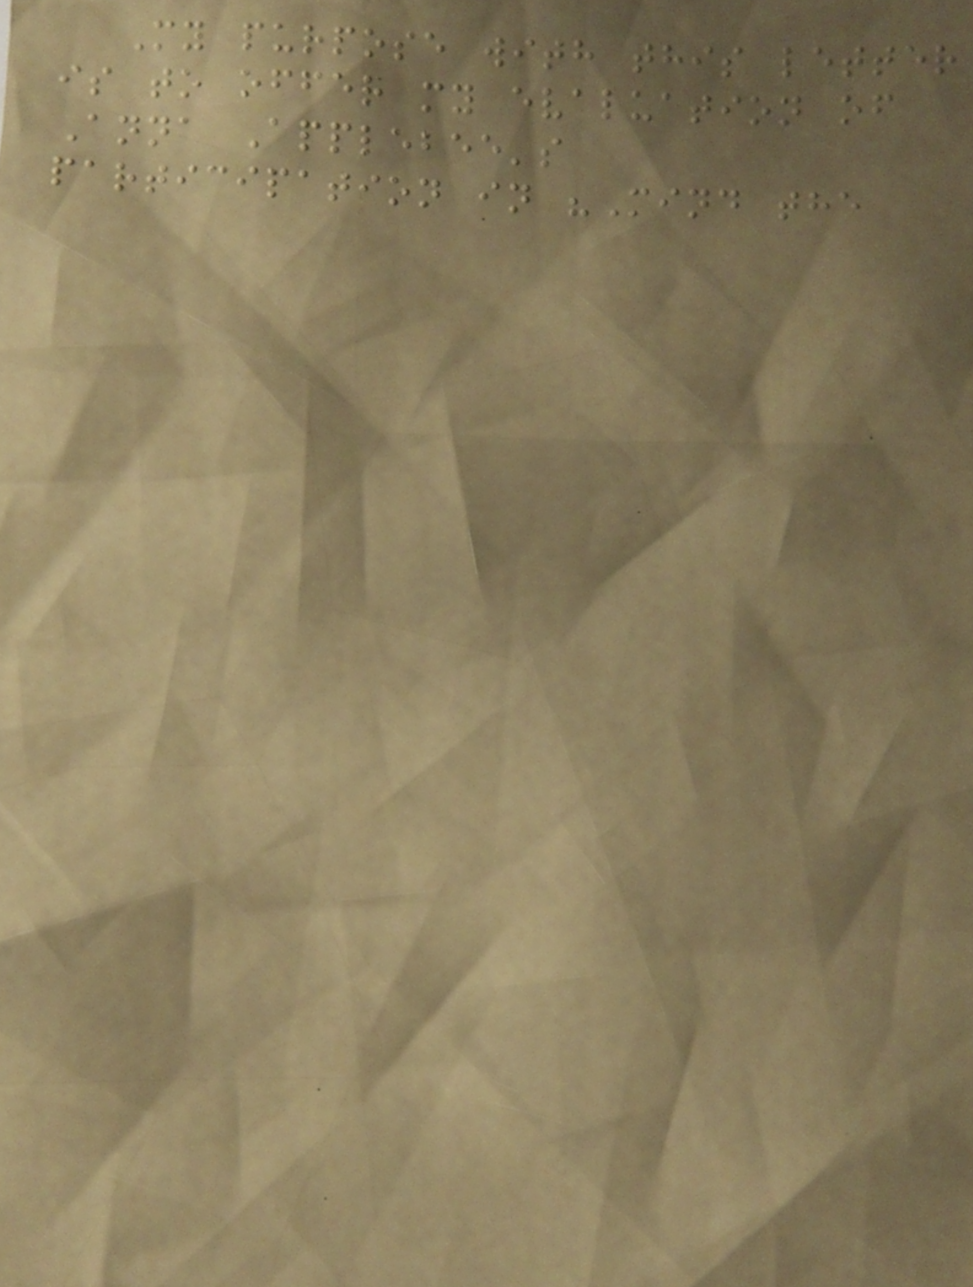My purpose with this letter
is to offer my evaluation of
Anna Applebee's
participation in "Mind the
